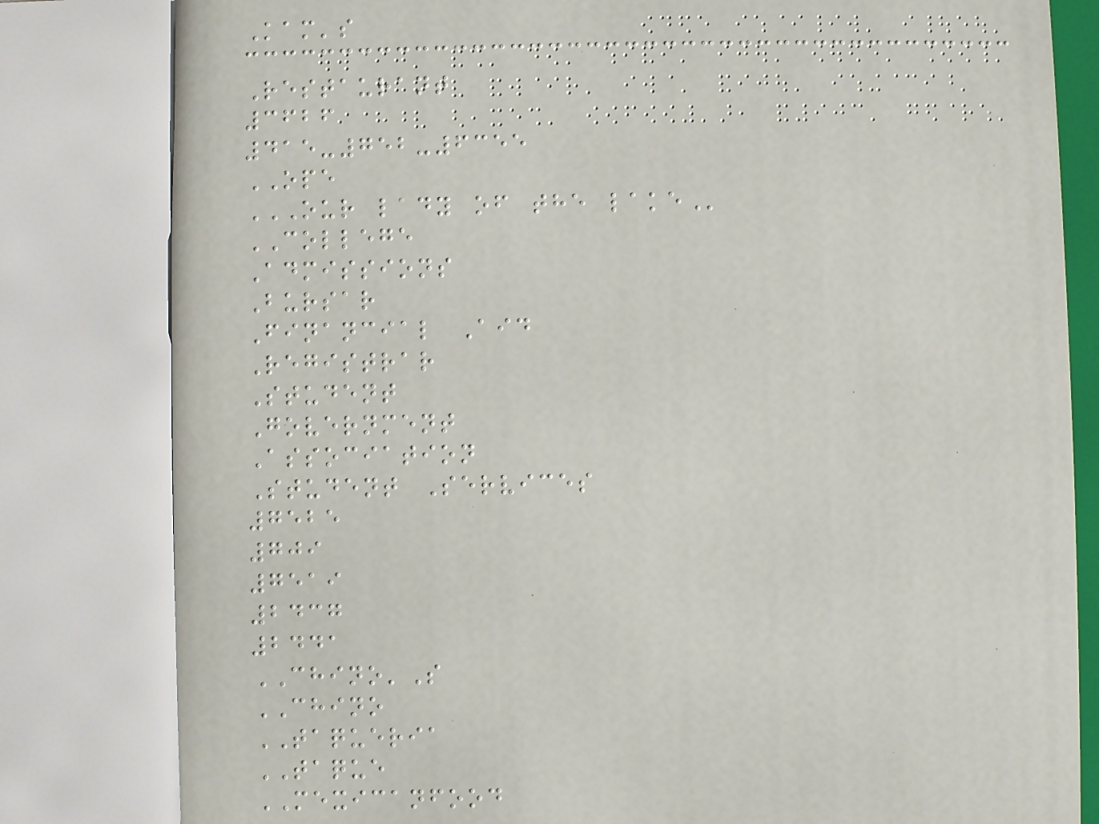Kam's
Restaurant
3626
415-752-6355
OPE
OUR LADY OF THE LAKE
COLLEGE
Admissions
Bursar
Financial Aid
Registrar
Student
Government
Association
Student Services
7525
709
7519
2437
2441
CHINO'S
CHINO
TAQUERIA
TAQUE
MEXICANFOOD
